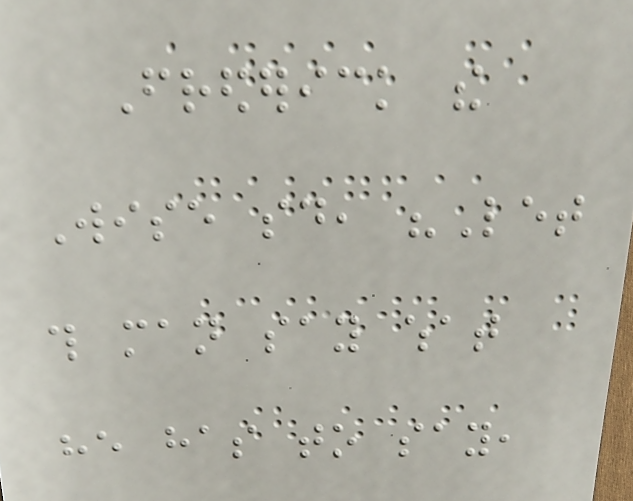Frederick the
Wise said, "Let
this man say what
he has to say,
